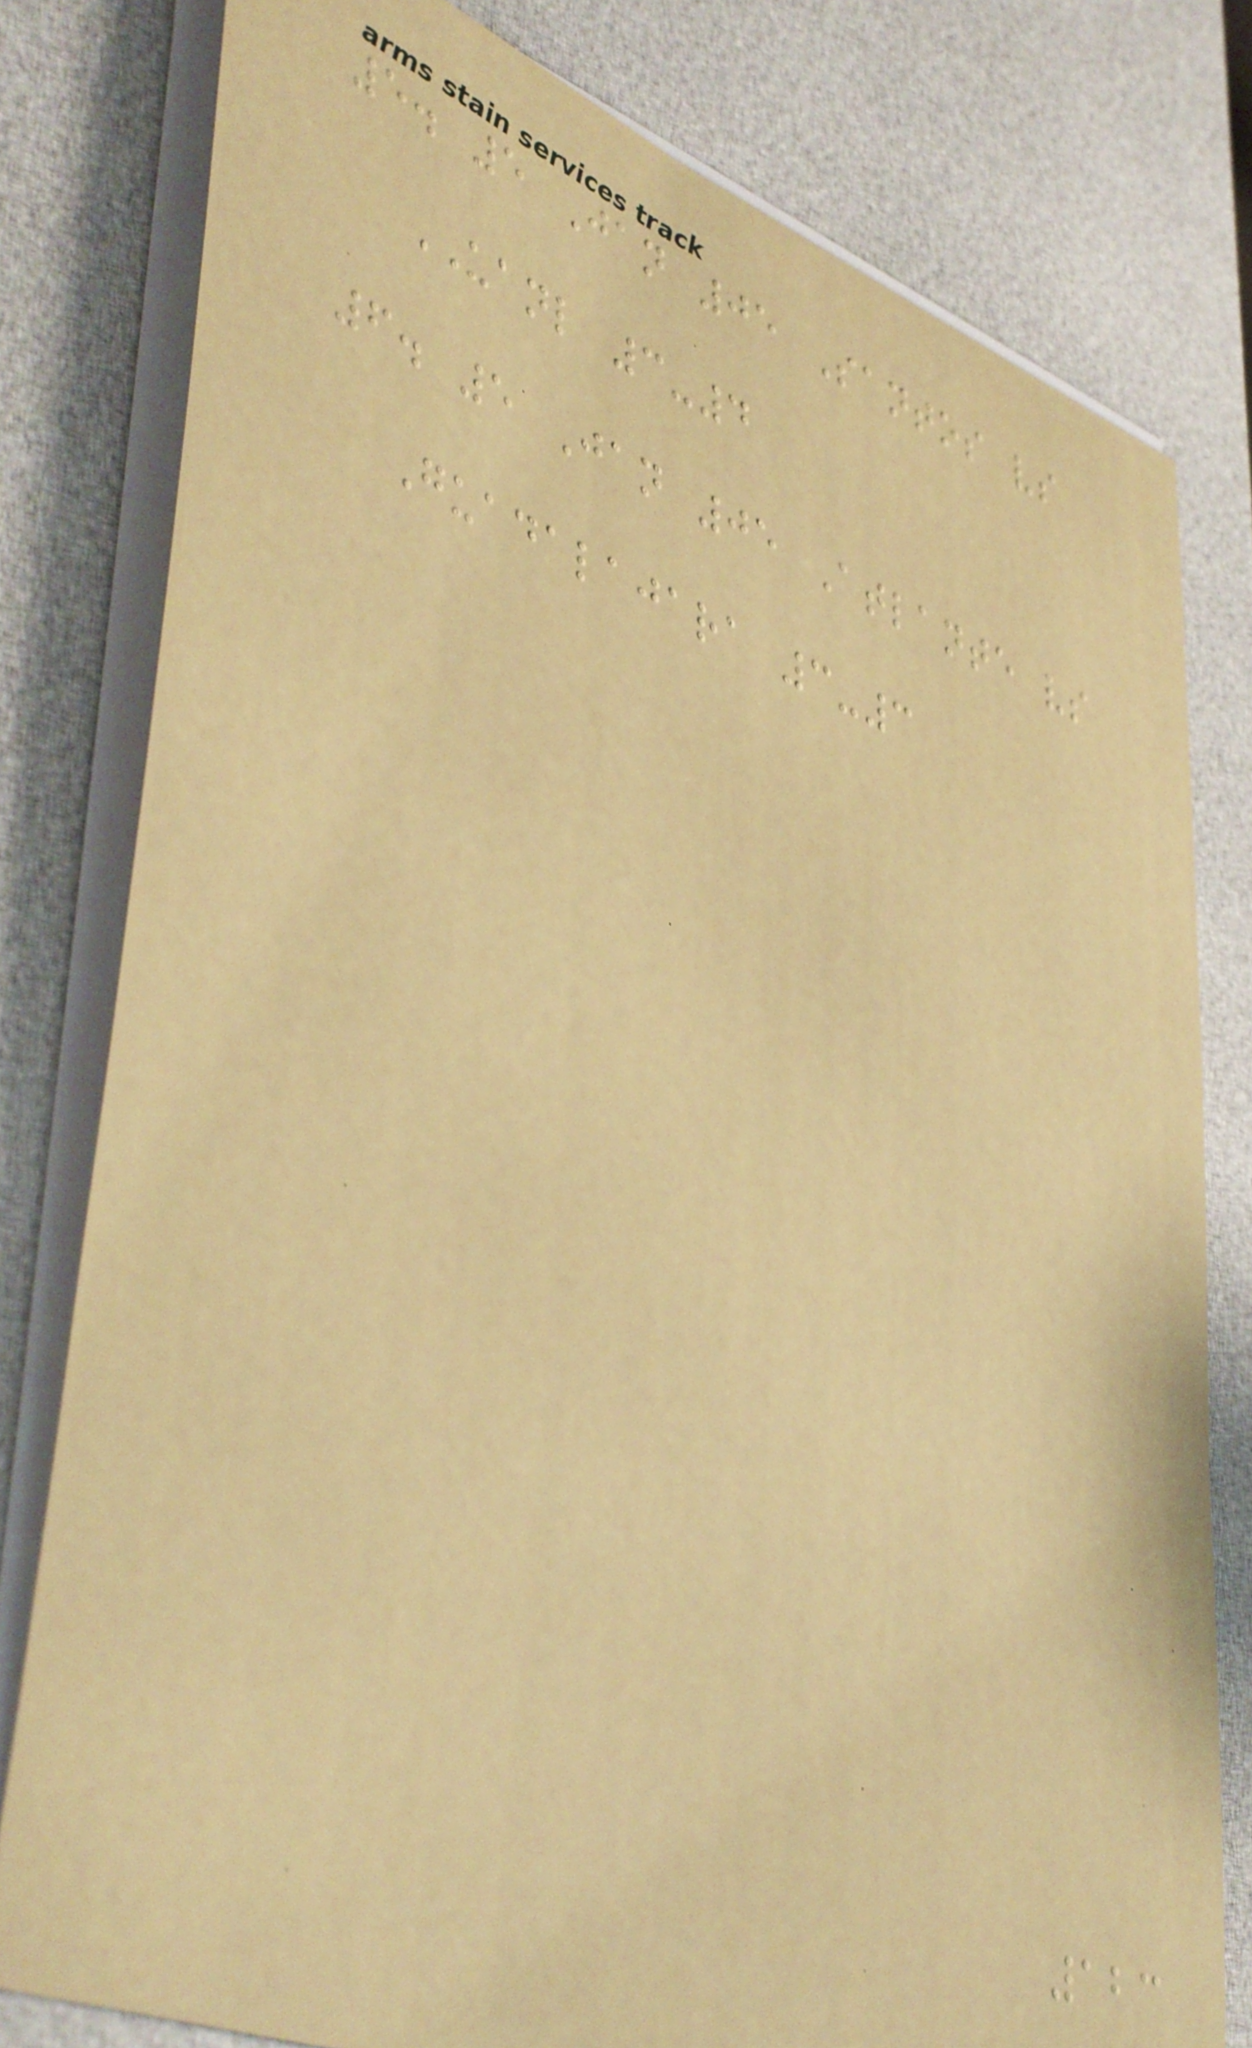5. 5 Jan 05 Santos vs
UANL 3-4
6. 5 Jan 05 Atlante vs
Guadalajara 3-3
123
